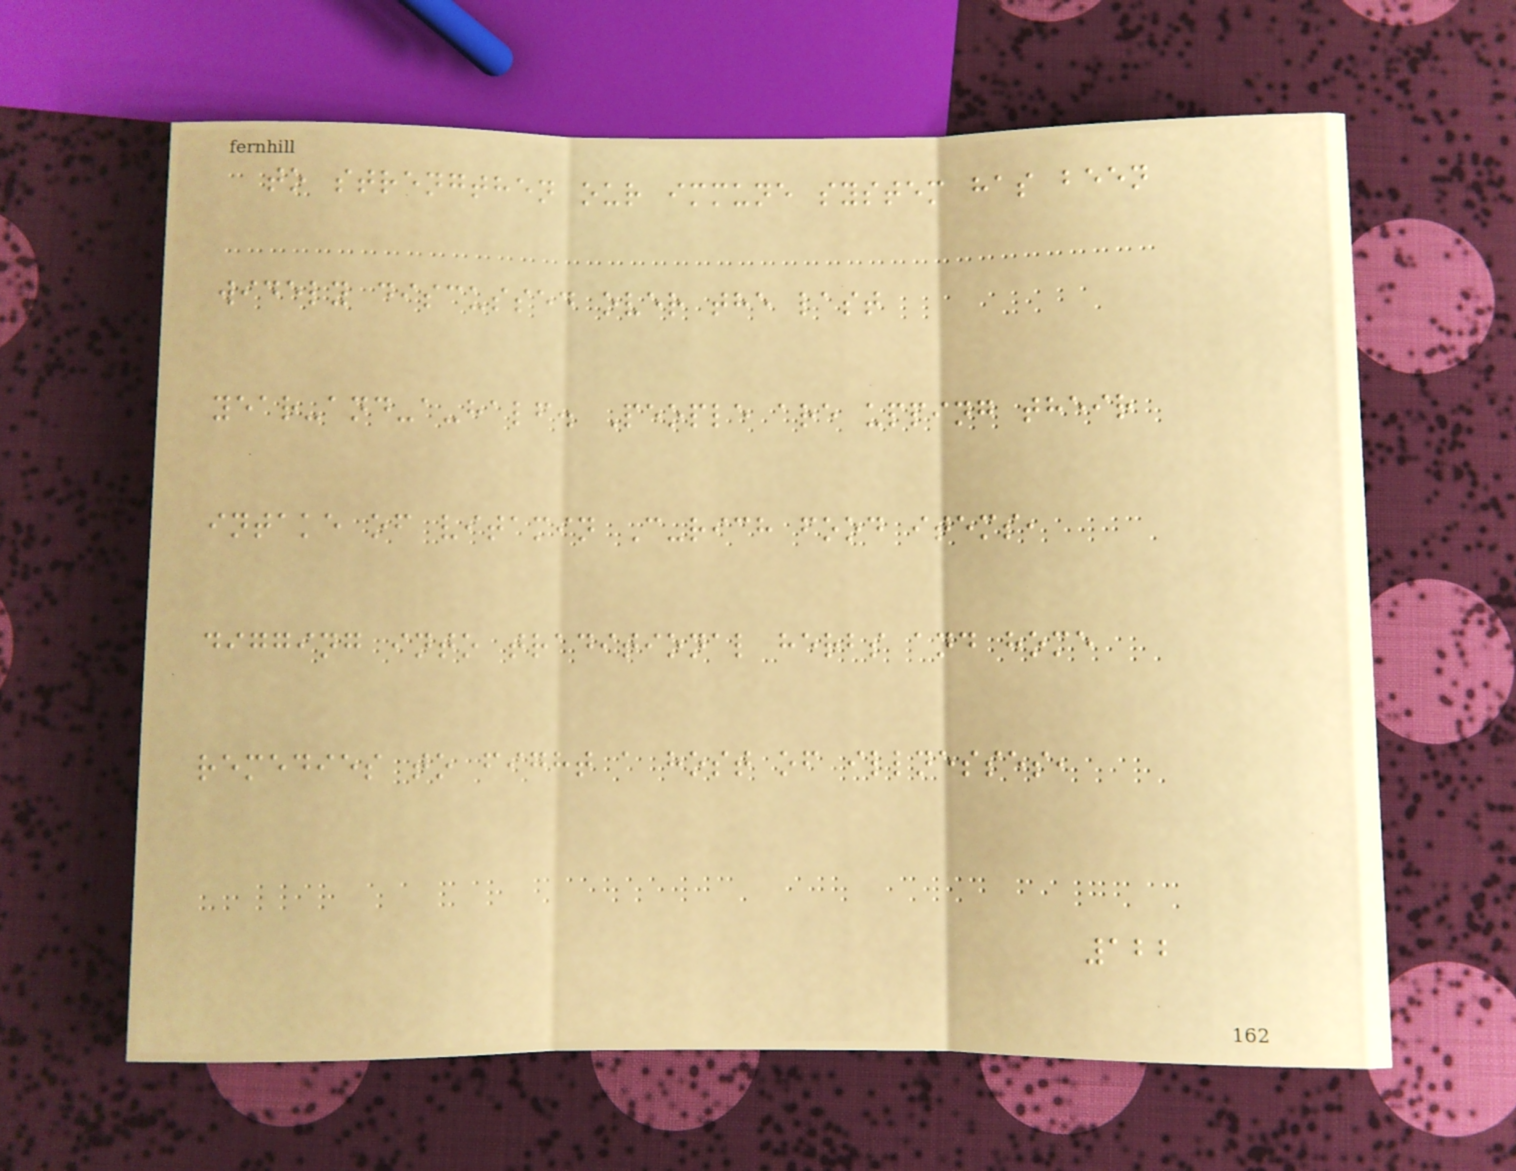to strengthen our immune system has been
widely discussed over the last
year-and-a-half. People are upping their
intake of vitamin C-rich food items,
digging into traditional herbs and home
remedies to fight a host of illnesses,
122
